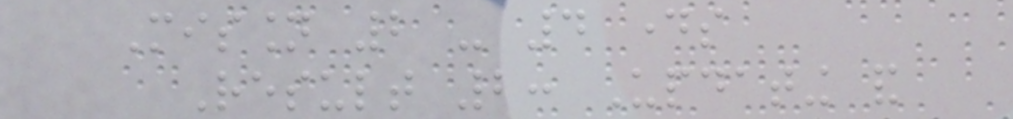Mission 2 - 4 days
Result 2: Updating and
